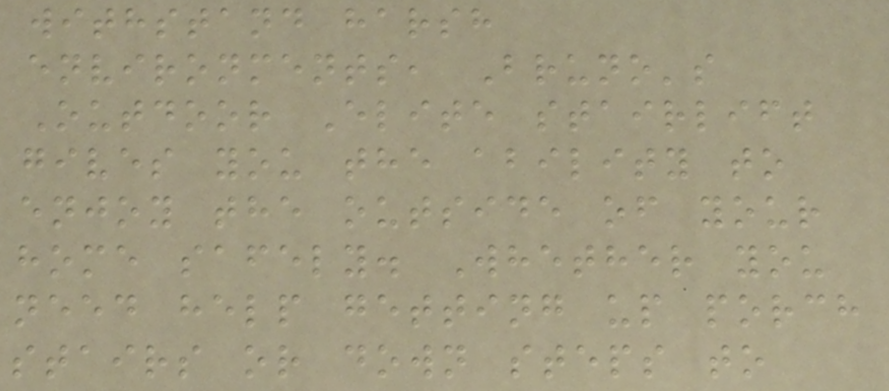withstand harsh
environments, Bruno's
Outdoor Elite stairlift
gives you the ability to
enjoy the outside of your
home safely. Whether you
need help getting up porch
stairs or down steps to
